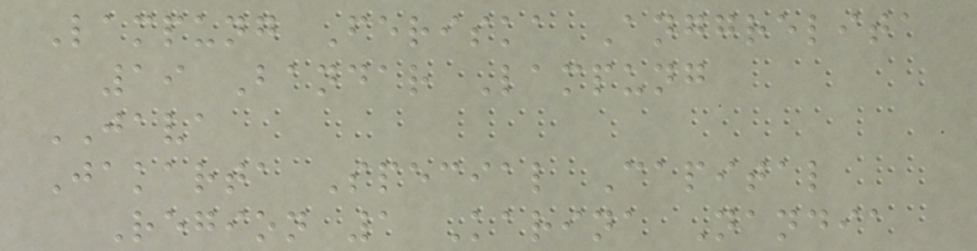Lampung Feriska Anggrelita
19 Bandar Lampung
JAVA
Jakarta Special Capital
Region 1 Karina Nandia
